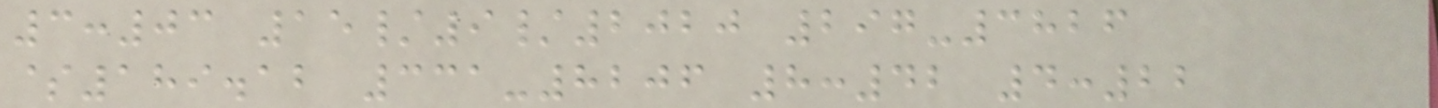3:03 15/9/2020 297-3826
$189.12 331-8206 8:42 4:22
